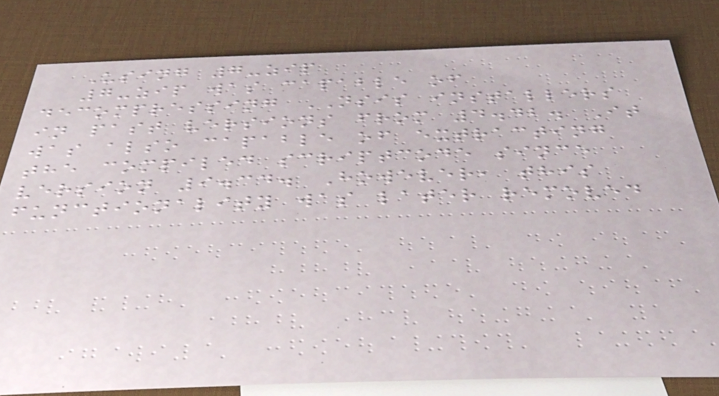Using 7-zip
7-zip was capable of
decompressing NSIS installers
in past versions from 4.42. It
was also capable of extracting
the compiled scriptcode since
version 9.34. However, this
functionality was later removed
